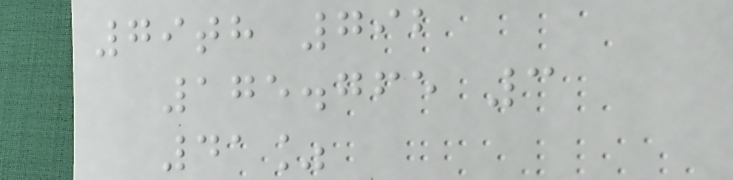79th 792
175.765 3
41%
